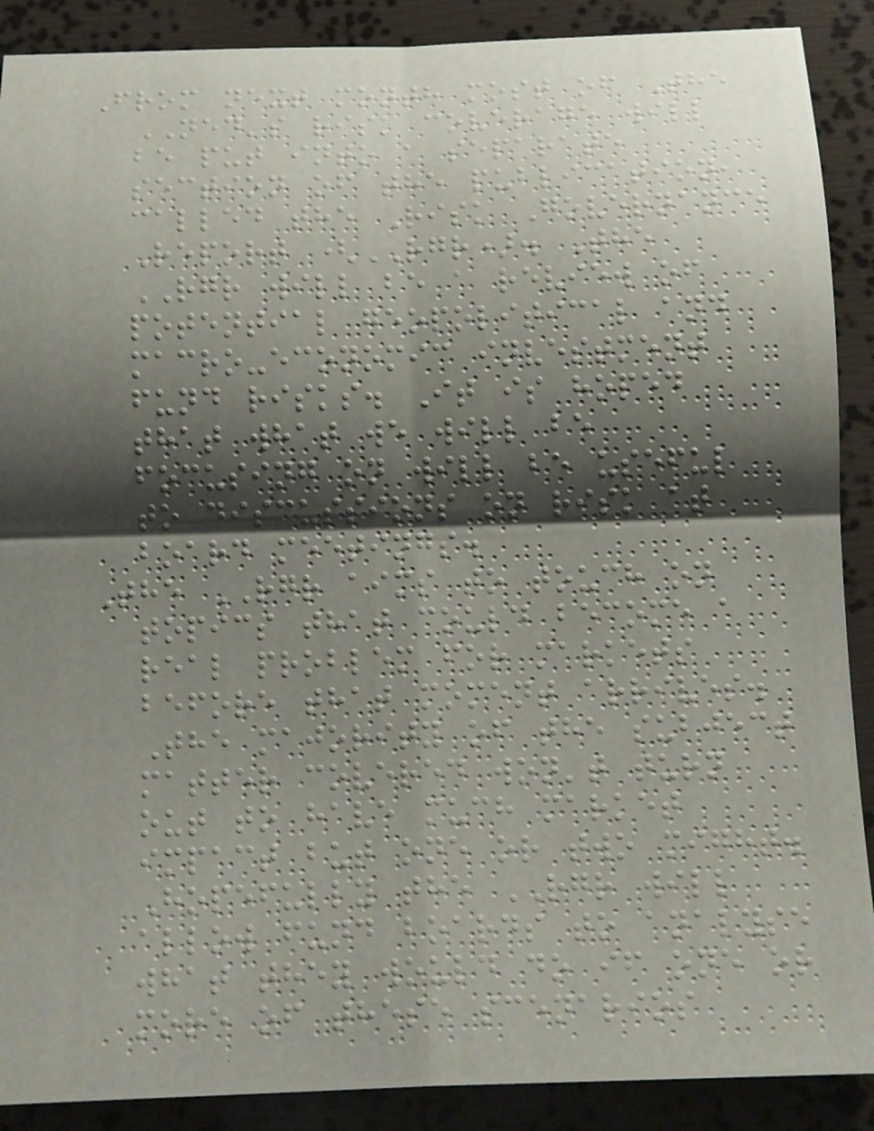From next month most of The
NED's risk coverage will
be put into a separate
section of the publication,
called the Risk Governance
Report (RGR). The
RGR will be a review of
potential geopolitical and
macro-economic investment
fund risks. It is hoped
that what we will be
focusing on will be useful
to discussions on risk at
board meetings.
The RGR aims to touch on
topics that could become a
real problem for markets
before that moment arrives.
The majority of the subject
matter covered won't turn
out to have much market
impact but one or two might.
Hopefully the RGR will
allow fund boards to analyse
what they would do if one or
more of these scenarios
